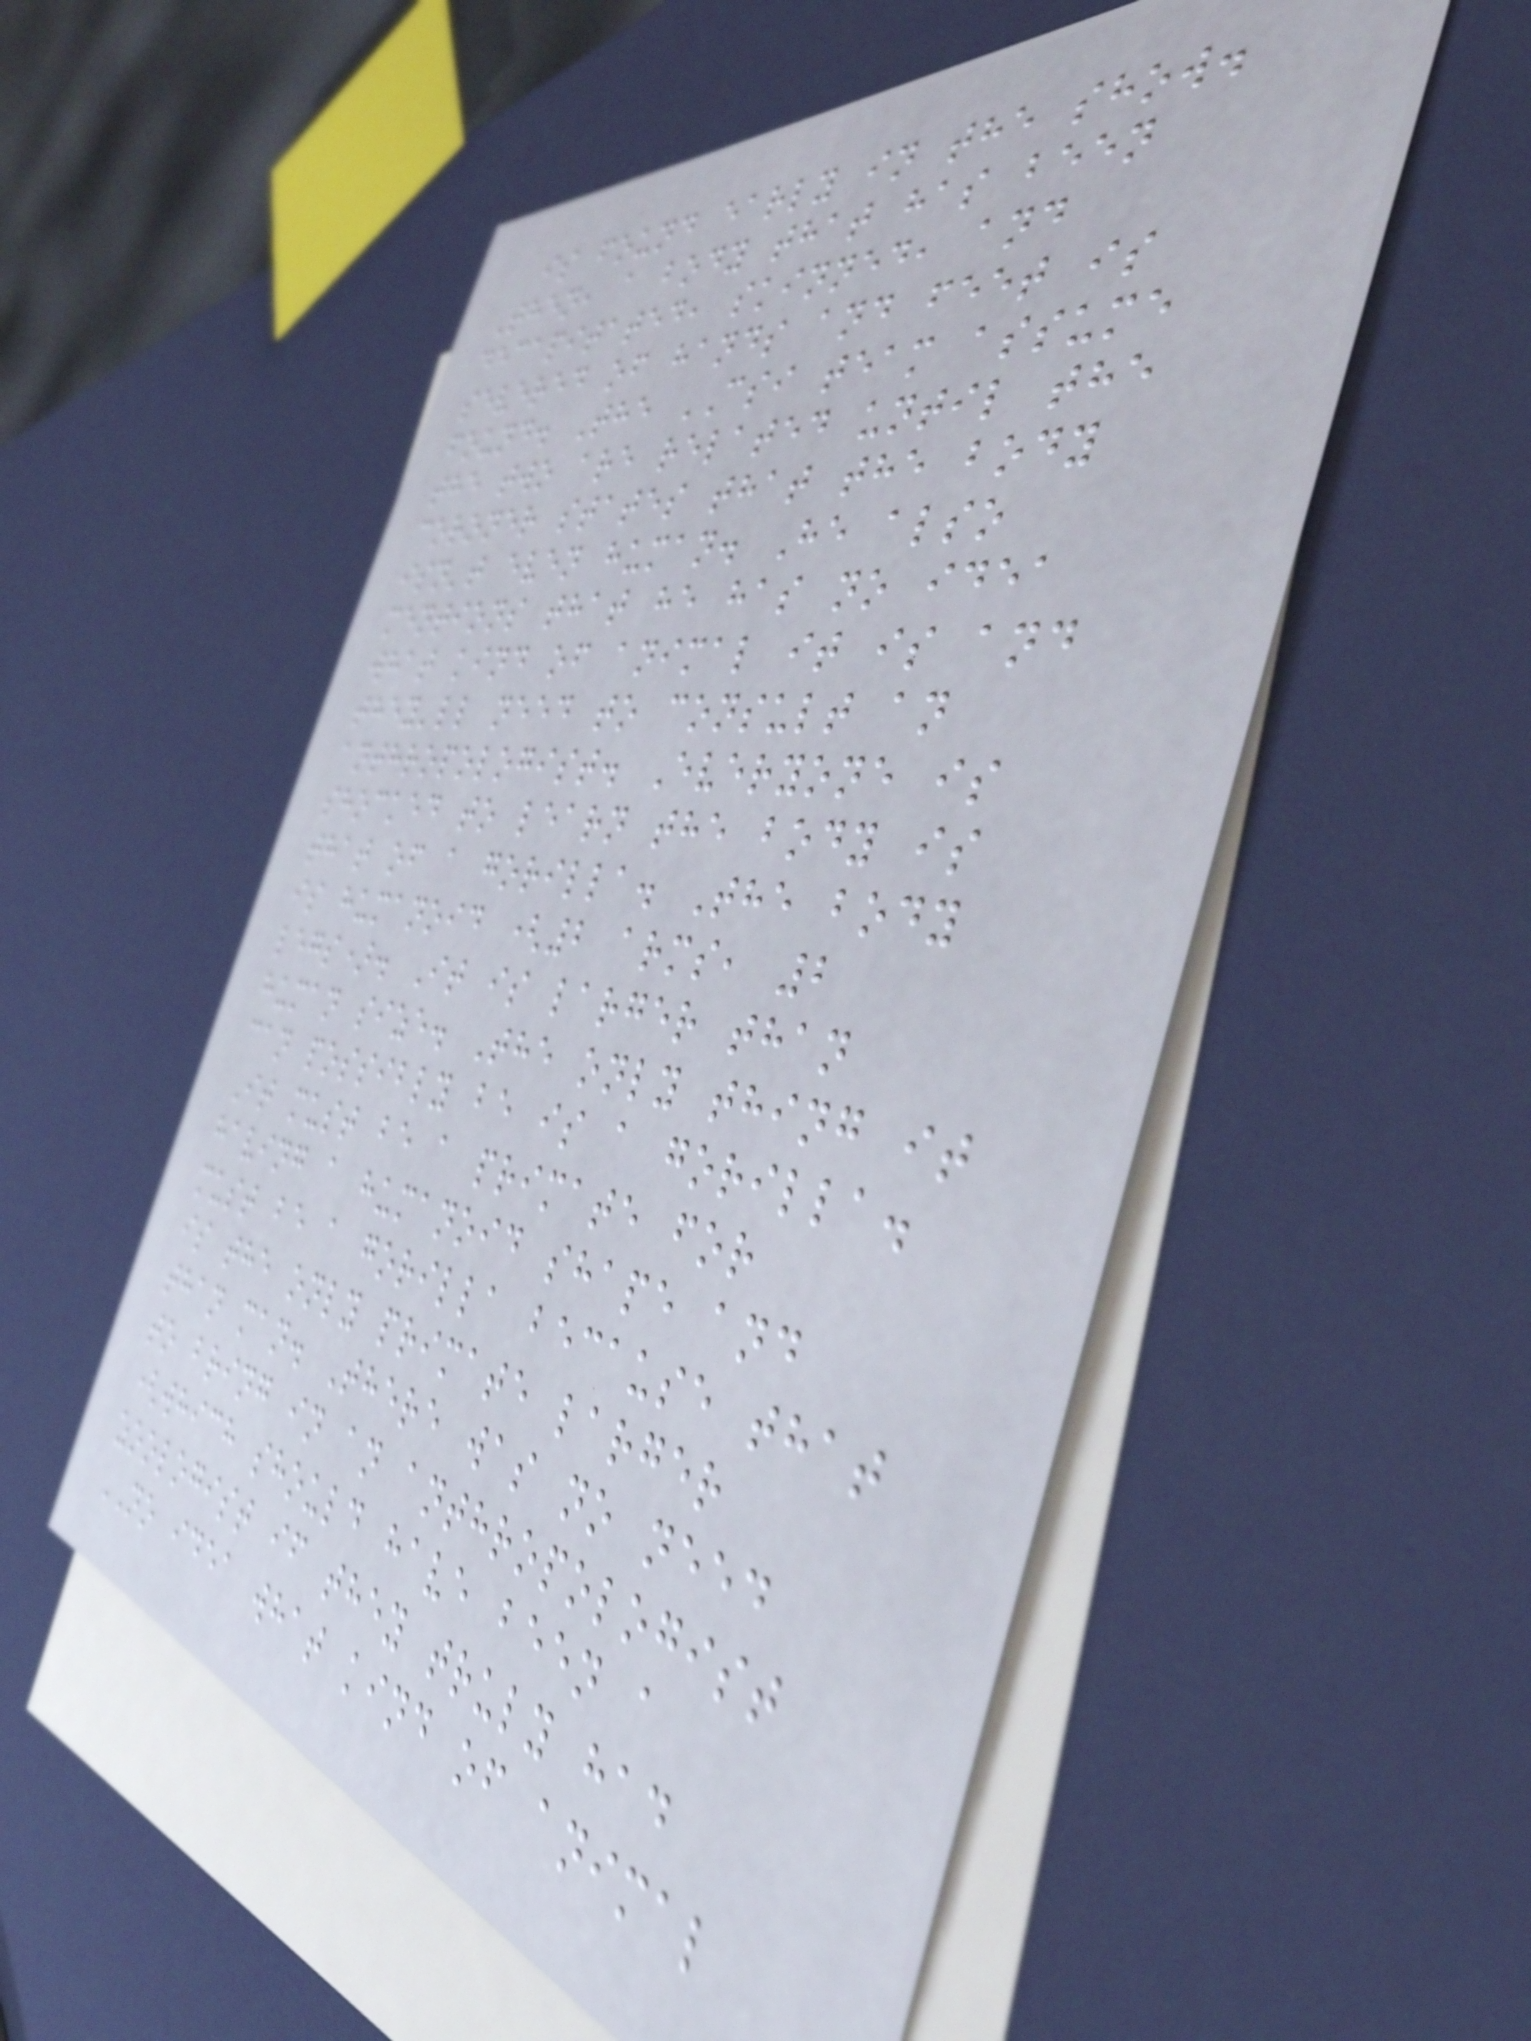is found early in the show.
Then, a body that has been
decapitated, skinned, and
severed of hands and feet is
found. The CSI team assume
the two are related until the
coroner states that the body
isn't even human. He also
mentions that he has no idea
what kind of animal it is and
they'll need to consult an
anthropologist. Everyone is
shocked to learn the body is
that of a gorilla. The body
is humanoid (2 arms, 2
legs). It is larger than
human size. The only thing it
can possibly be is a gorilla.
It must be a primate for
having a humanoid shape and
must be a gorilla because that
is the only primate larger
than man. There was no need
to bring in an anthropologist
(which should have been a
zoologist if they truly had
NO idea what kind of animal
